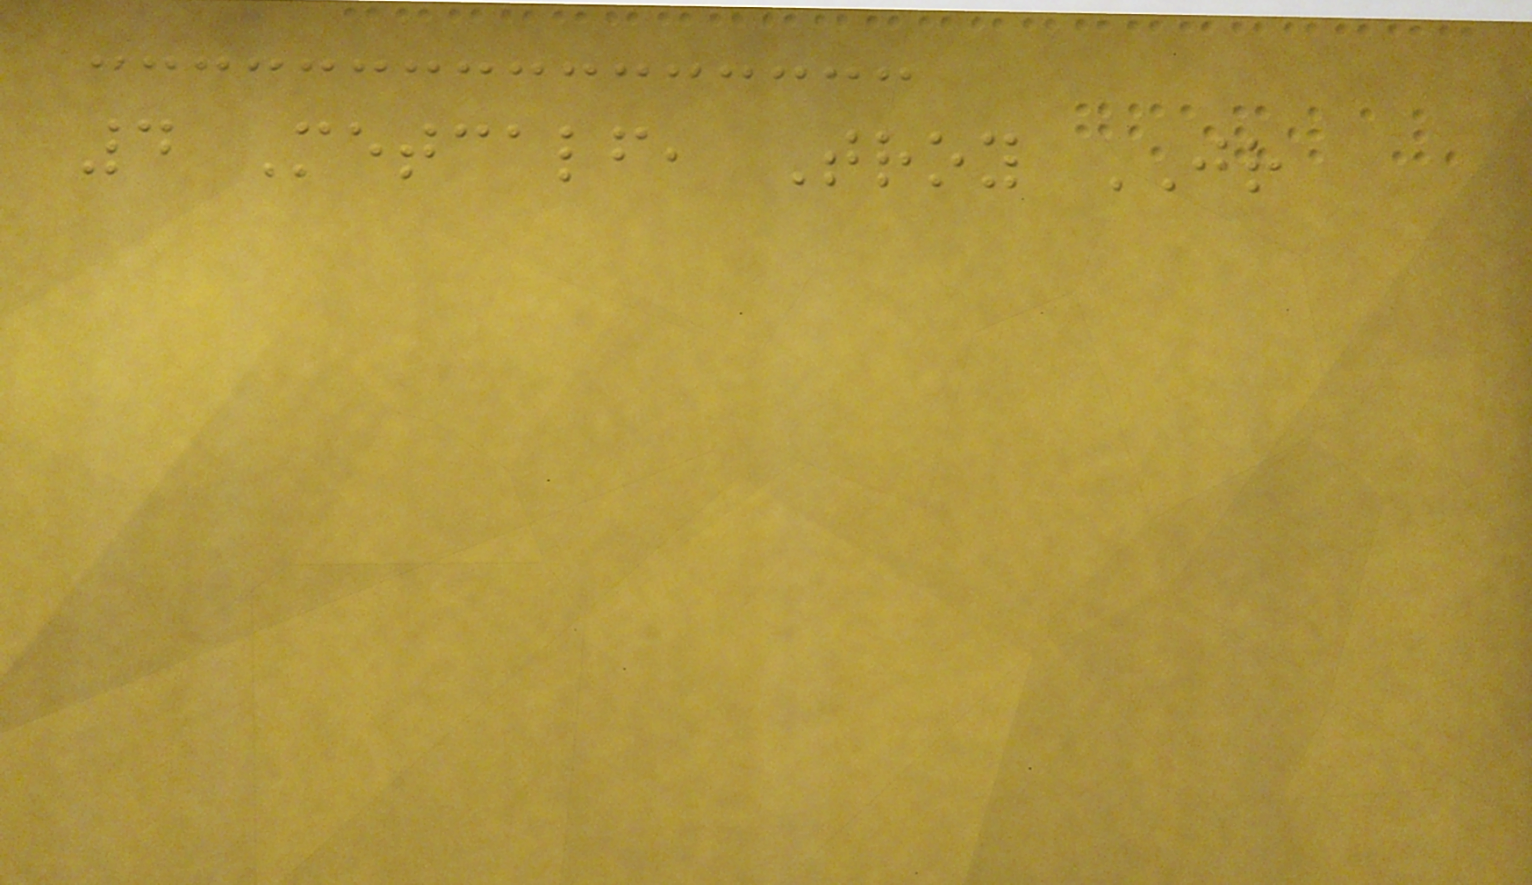4 Metcalf, Troy JR
